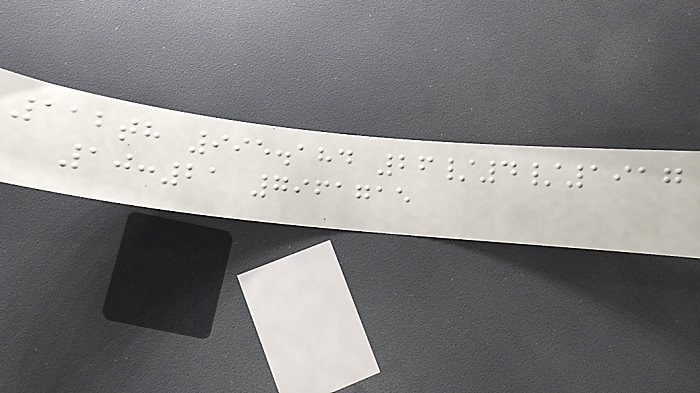112th 995.184 26/4/1917
10:21 7961715
